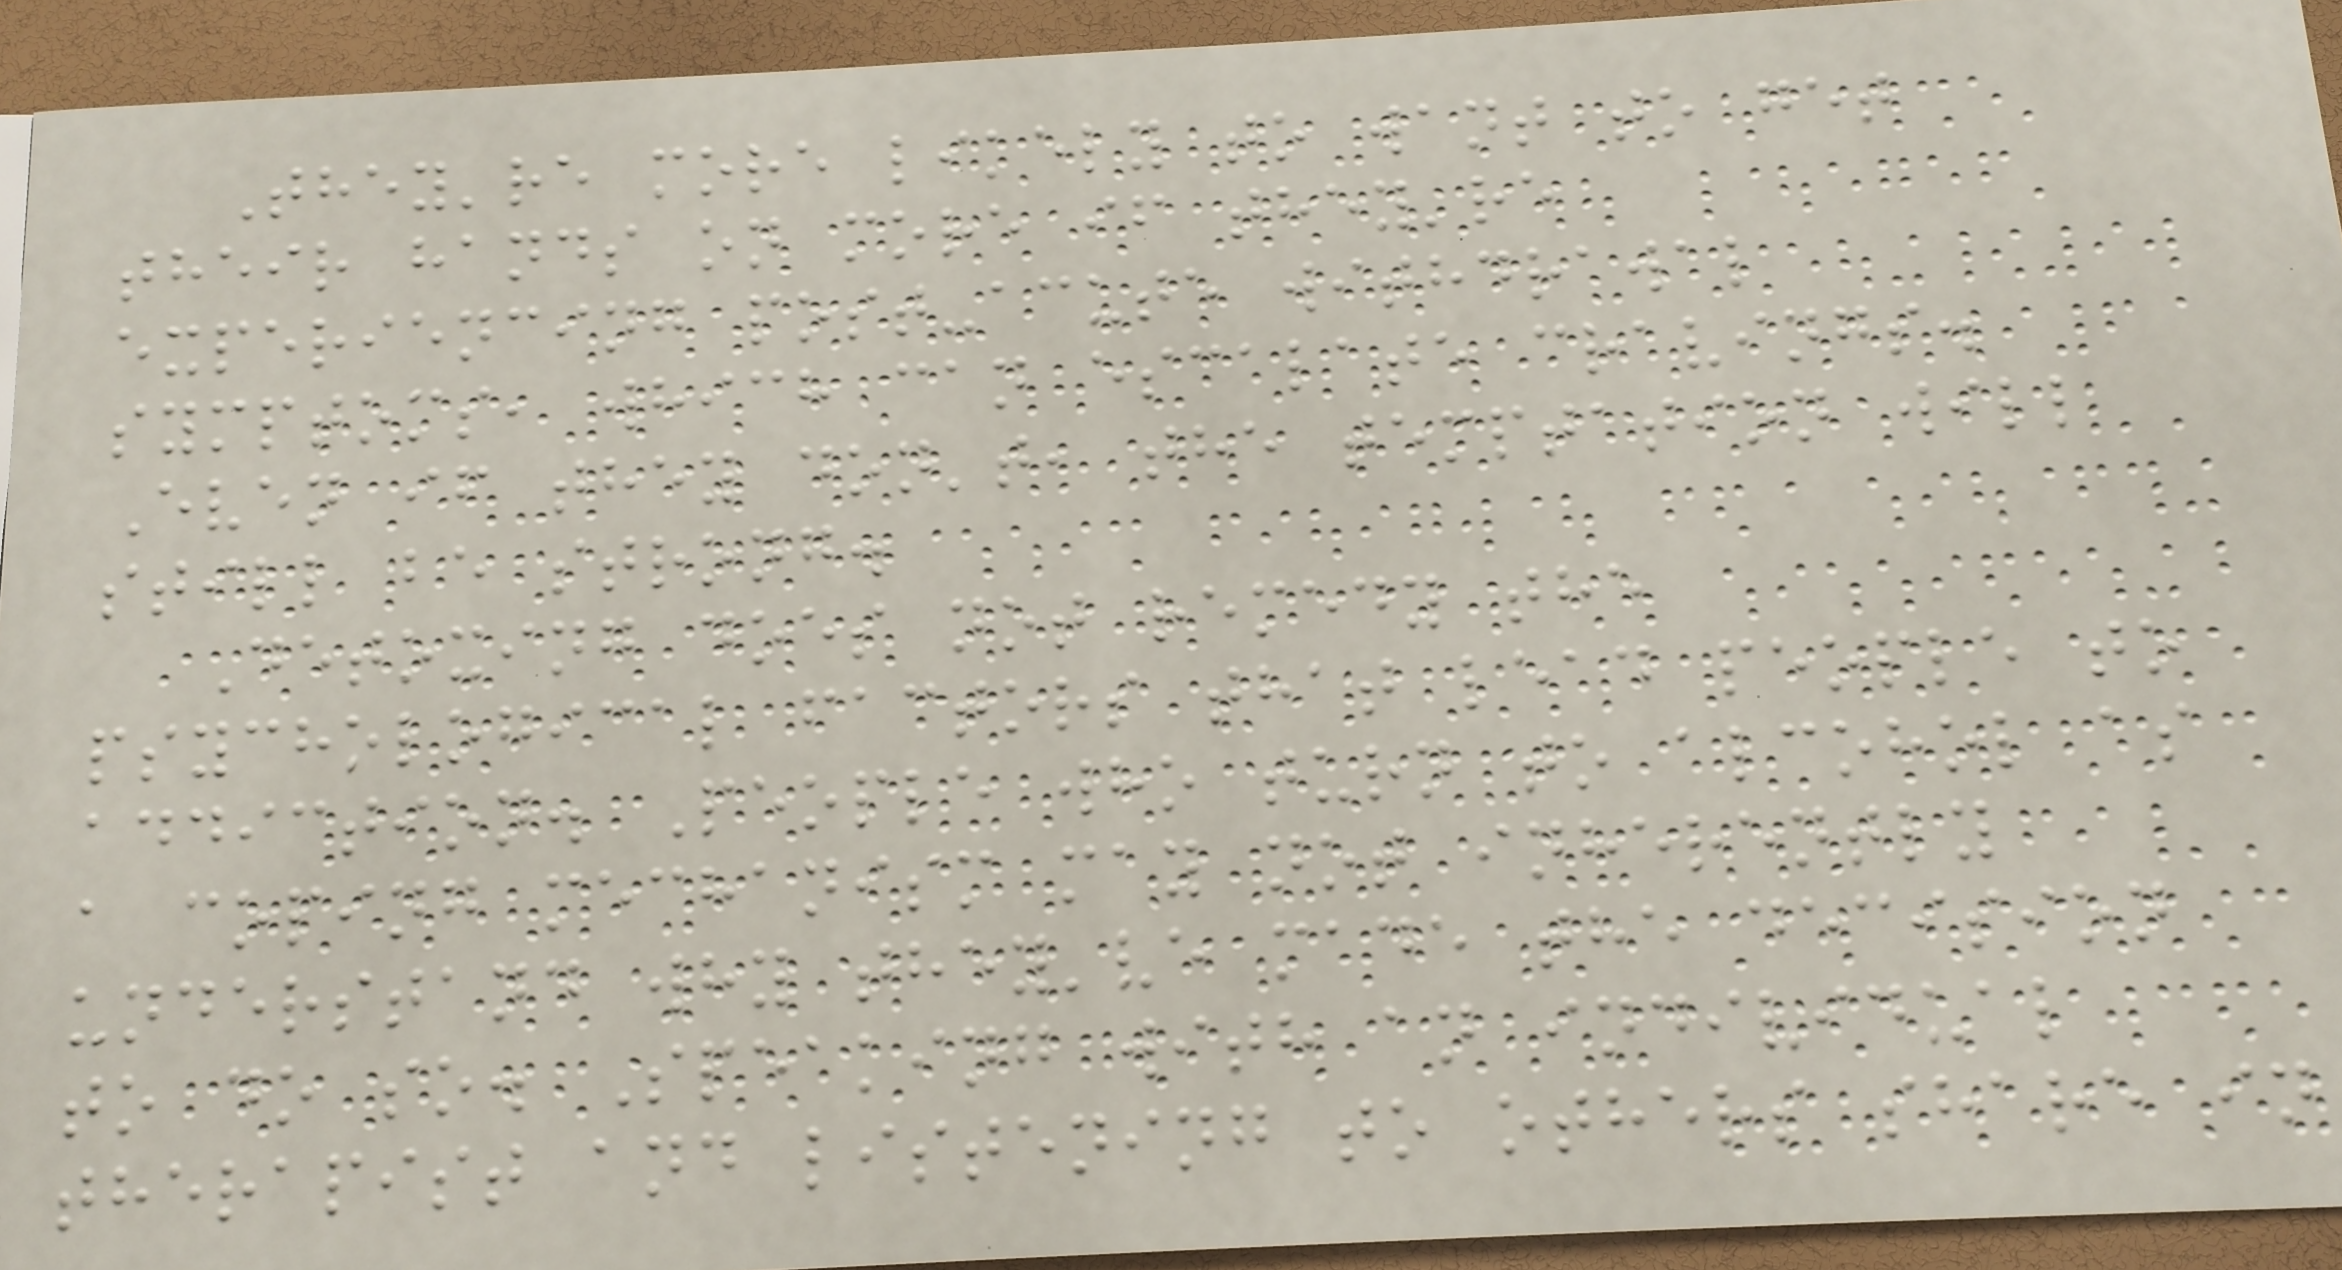They're more likely to want to get
their hands on more if they're
experiencing post-acute withdrawal
symptoms, which can escalate cravings.
Even if they don't, the temptation will
still be strong.
Detoxing does not remedy the
psychological factors that lead people to
addiction. People who turn to alcohol as
a coping mechanism may not inherently
understand why they've made the decision
to do so. Speaking with an individual
therapist and listening to others share in
